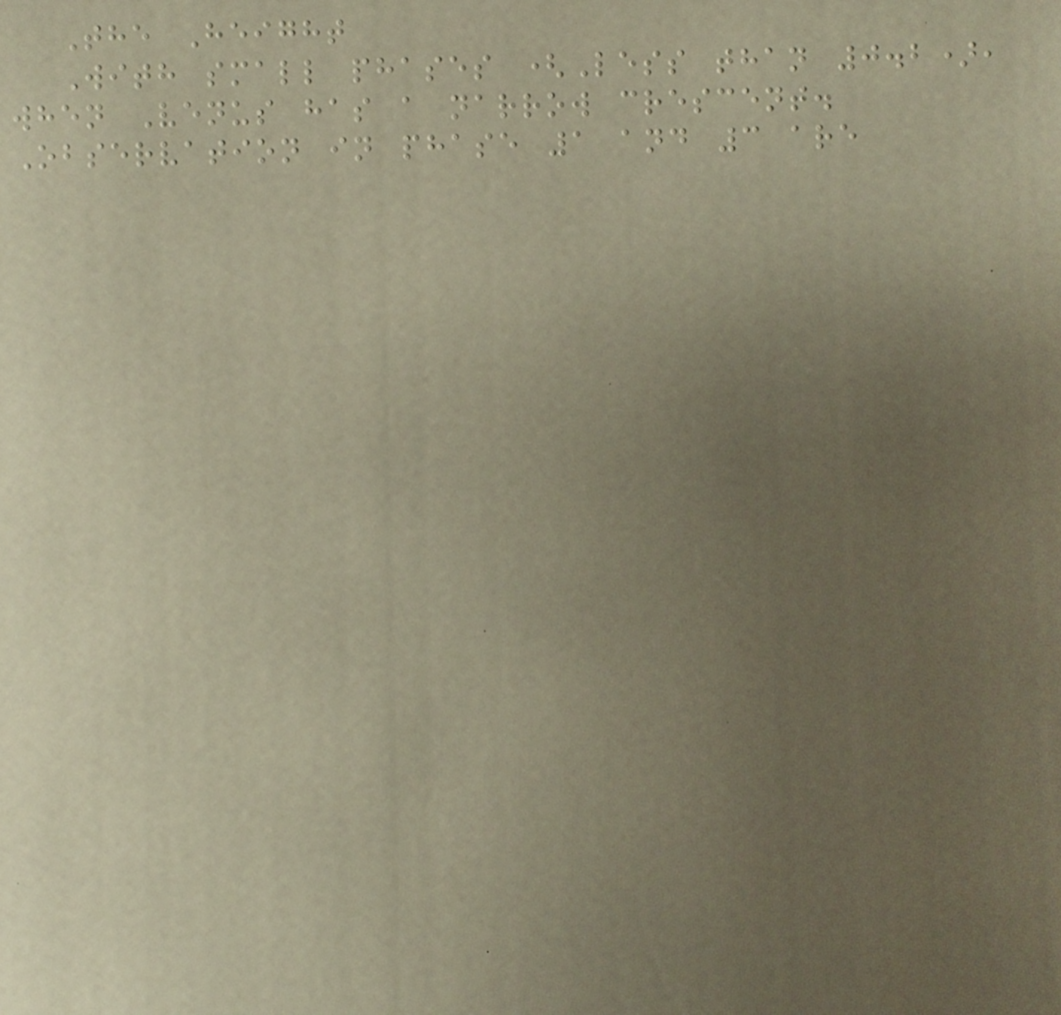The Height
With small phases (Less than 0.2),
when Venus has a narrow crescent.
Observation in phase 1 and 3 are
